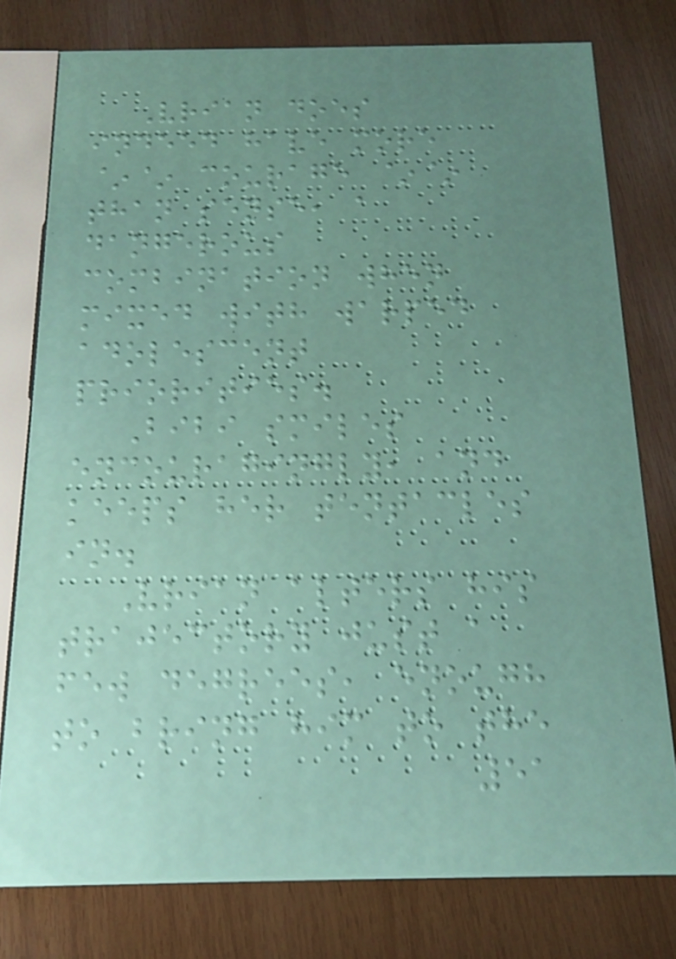Vrian does
indeed have more
~~ courage ~~
than sense, a
dangerous
combination when
mixed with warped
adolescent
priorities.
Bibi smiles
encouragingly, and
keeps her tentacles
in.
Vrian alters his
trajectory just a
few degrees, enough
to bring him to the
51
